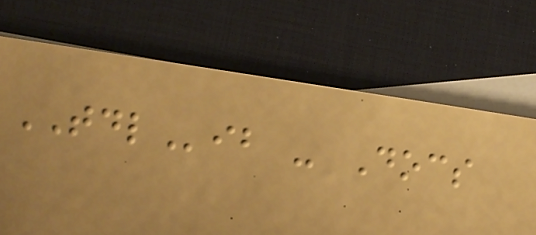TDLib - Docs
